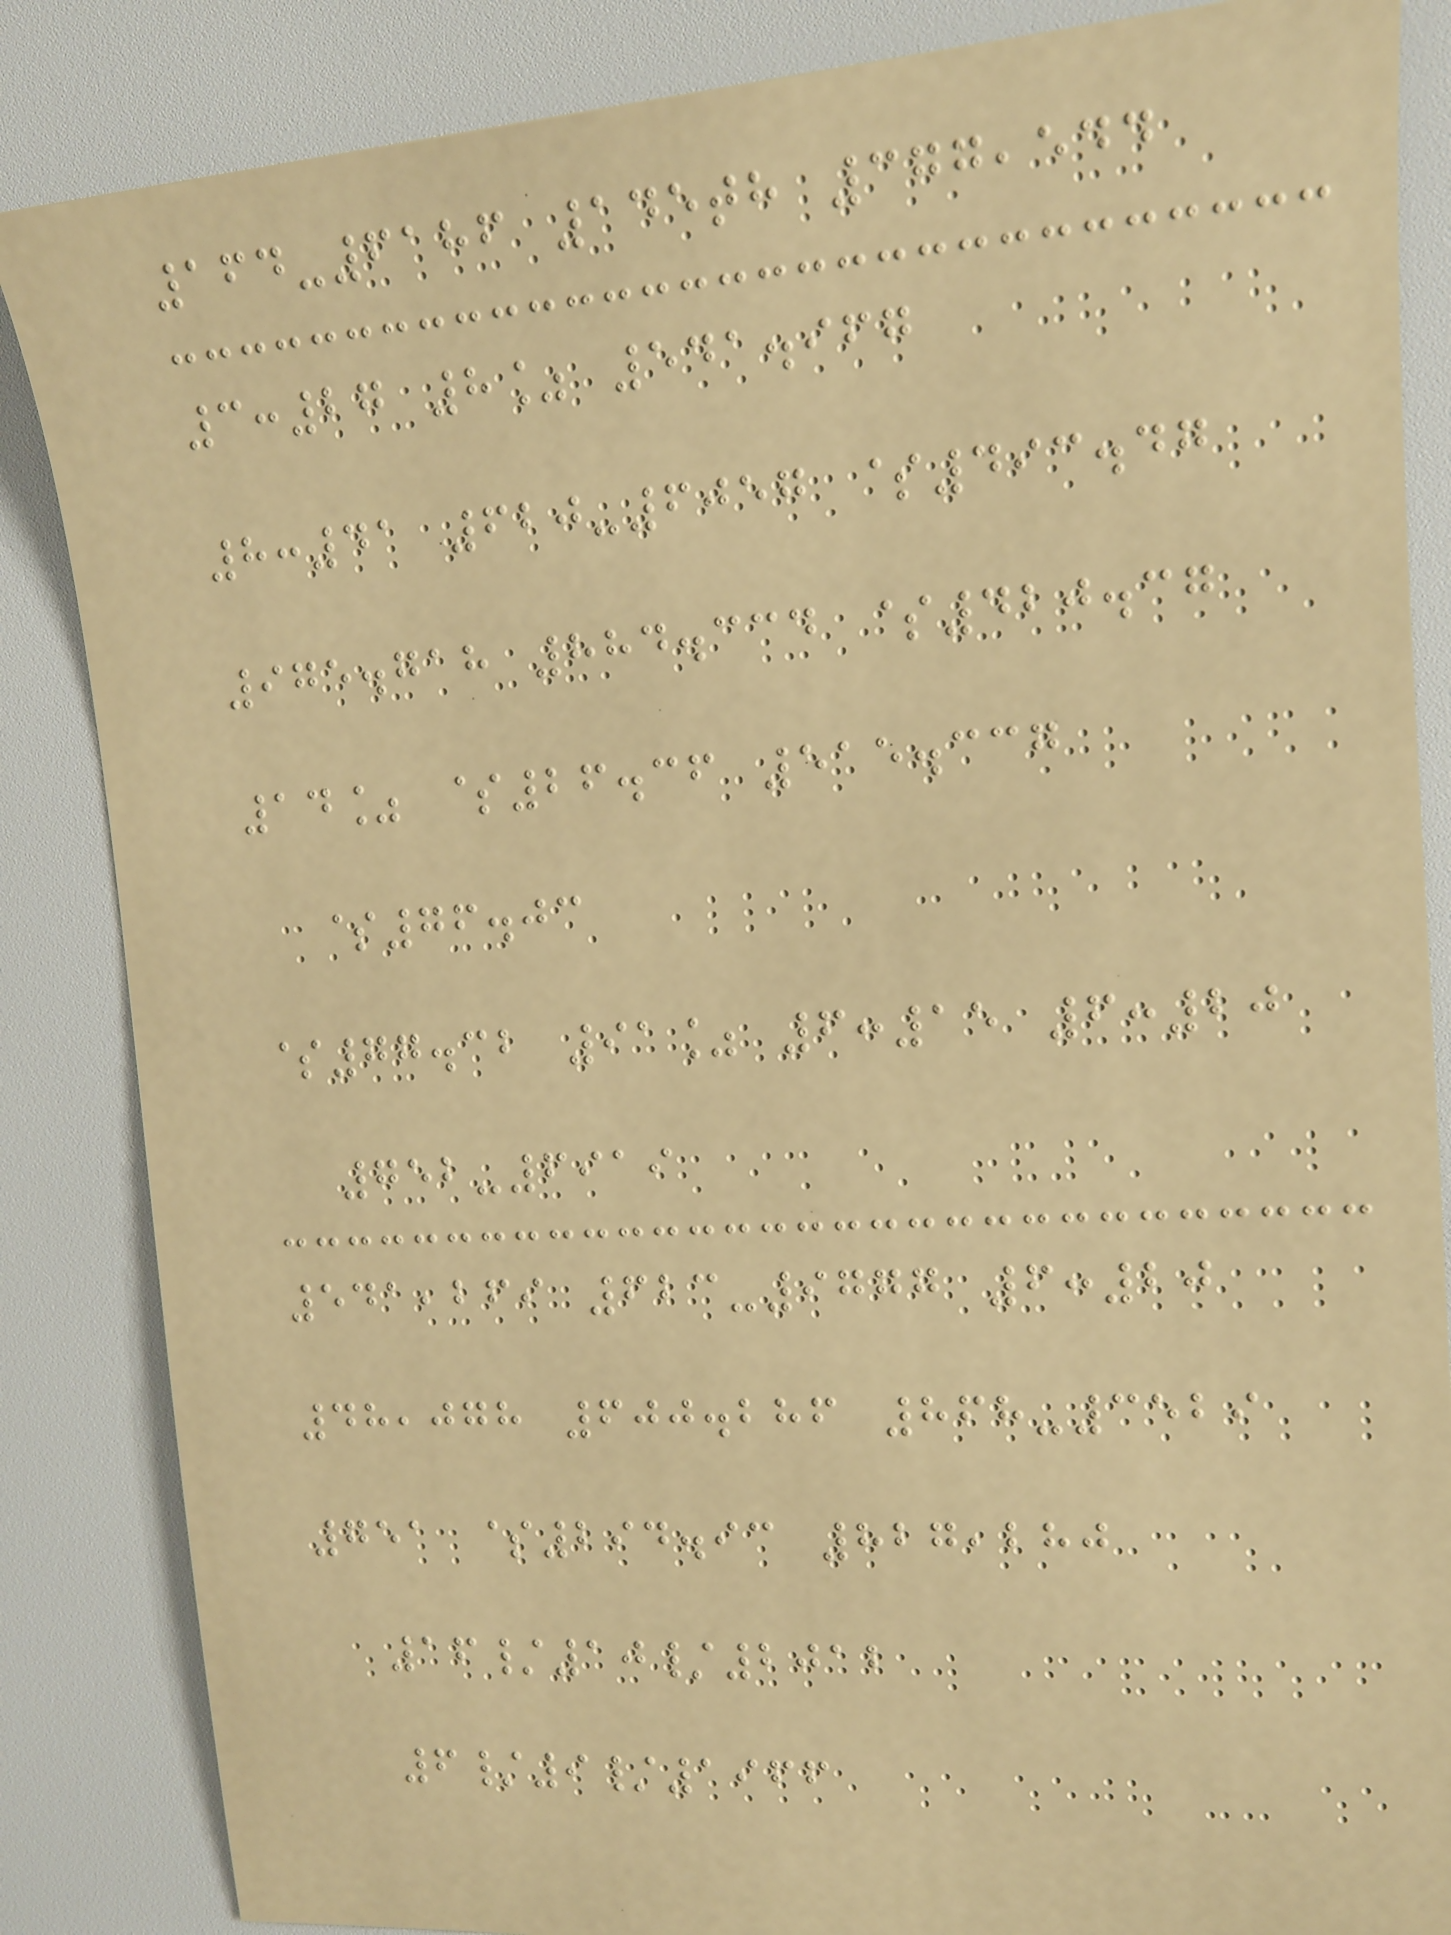164-6186 145th 377,544
3:27 8% 541.967
8:41 620-6057 $493.47
975.718 884.334 $420.37
14% $26.36 515.337
$76.03
$77.32 91% 6:15 6:20
752-6919
541,269 623-9777 6:20
48,078 600.286 868-3529
751 $294.93 827,280
16/10/2012
6/9/1966
